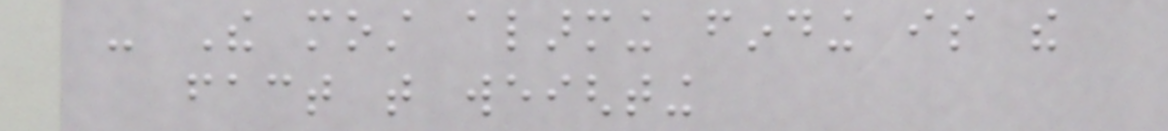- The most alarming finding is the
fact that weighting
